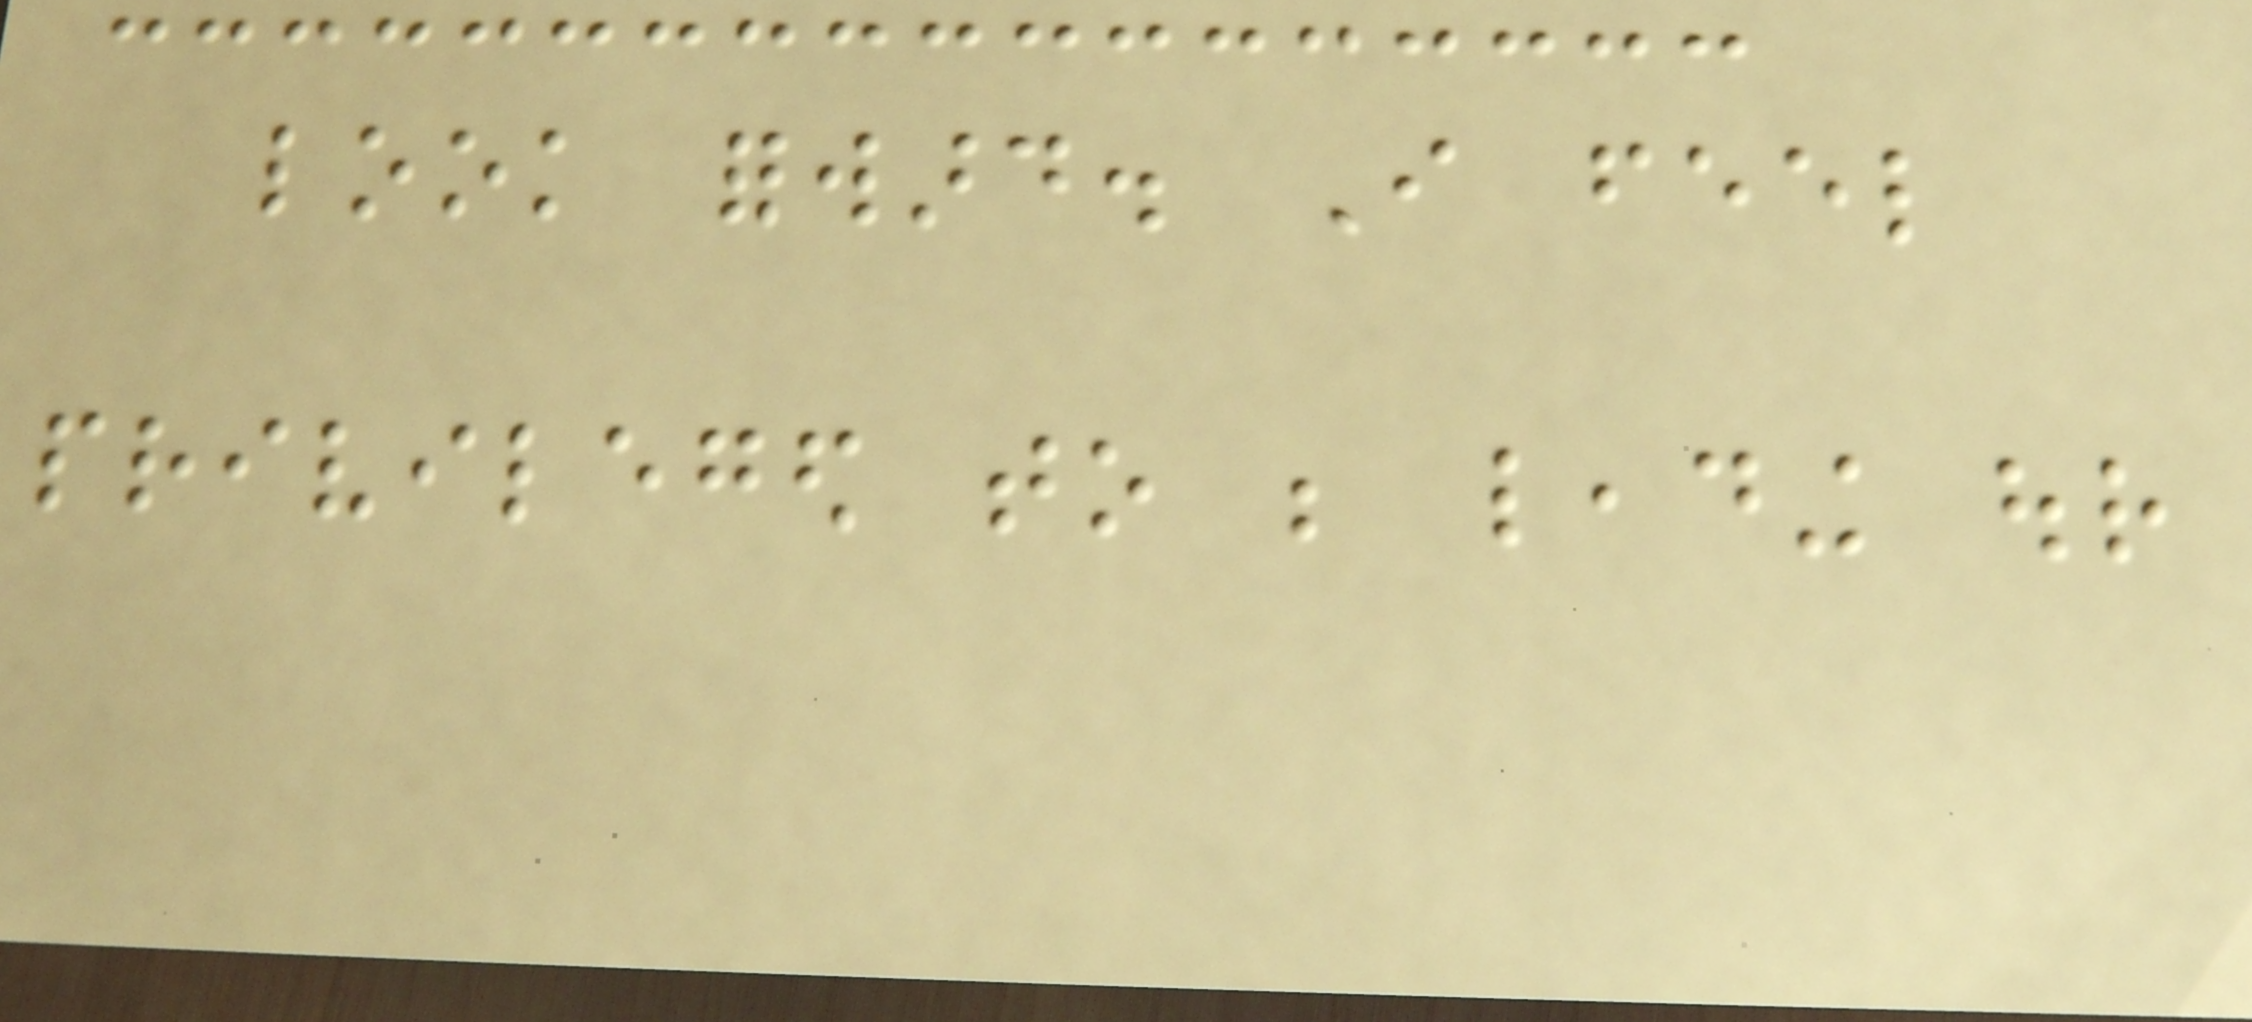look forward. I feel
privileged to be leading our
